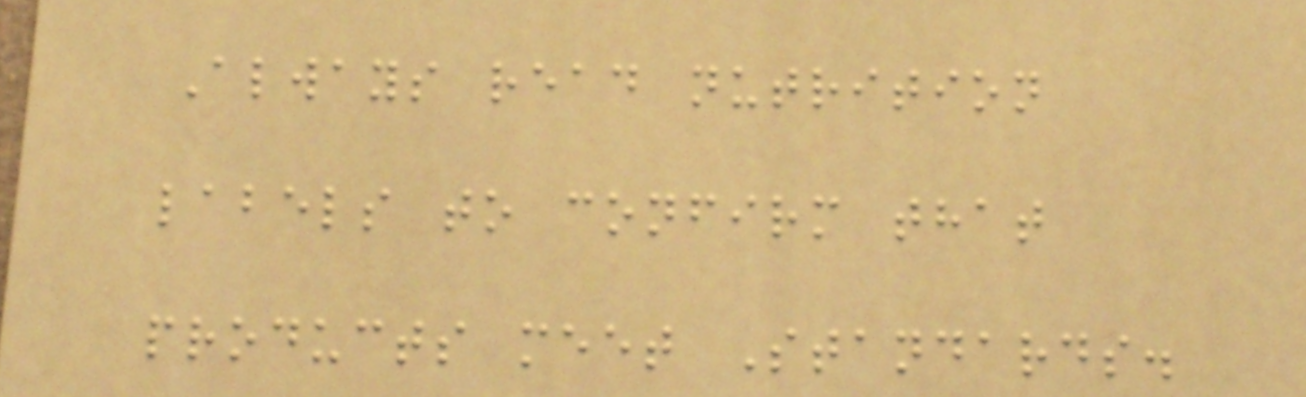Always read nutrition
labels to confirm that
products meet Standards.
